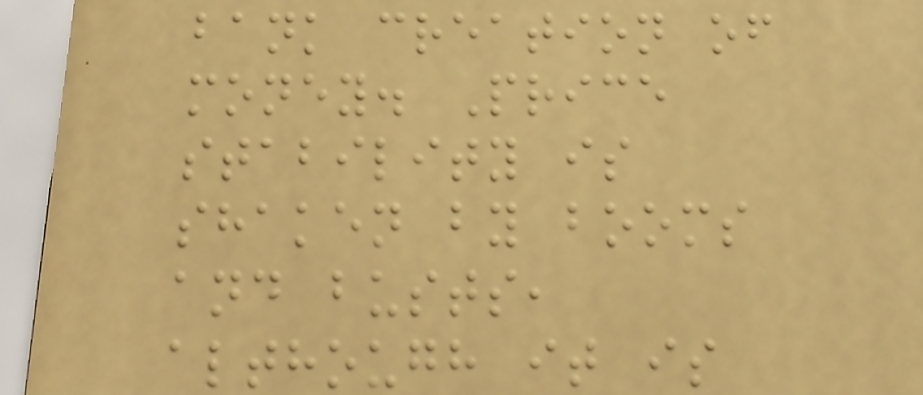bank creation of
money. Price
stability is
shaken by booms
and busts,
although it is
